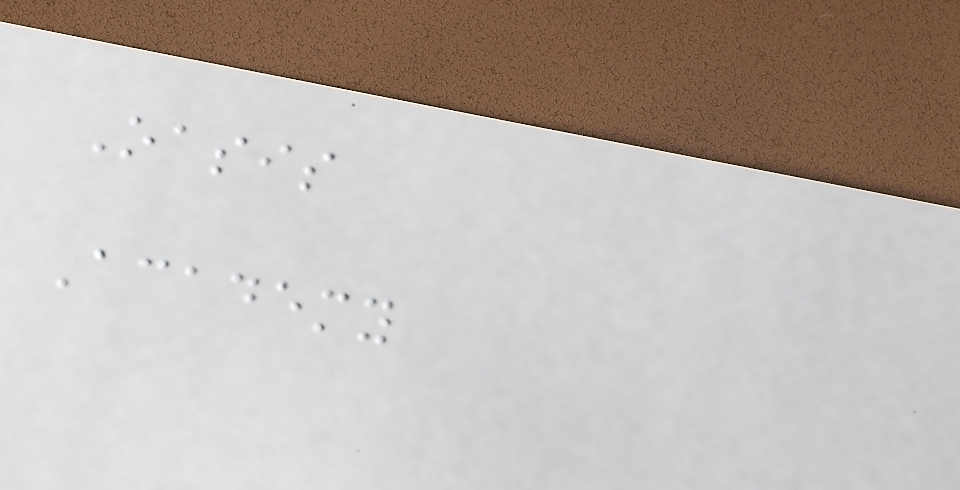Oasis
Academy
